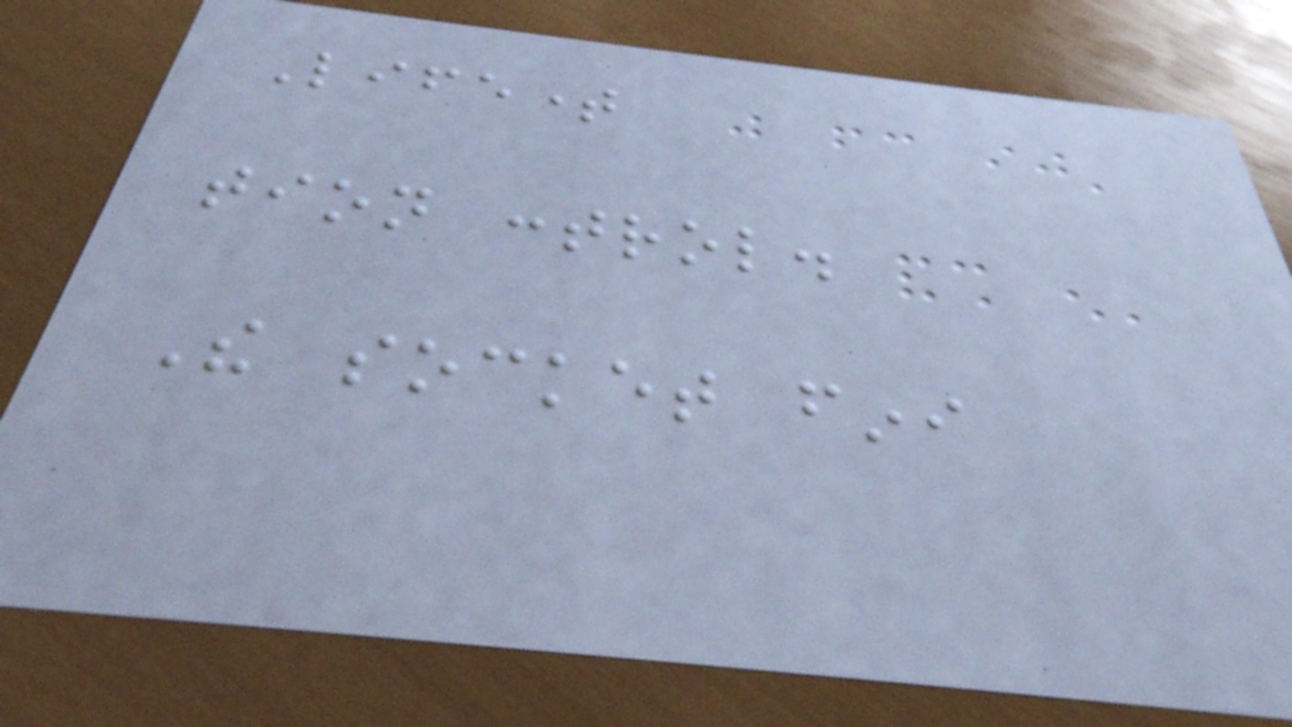Lifetime
tion control.
The socket fini
